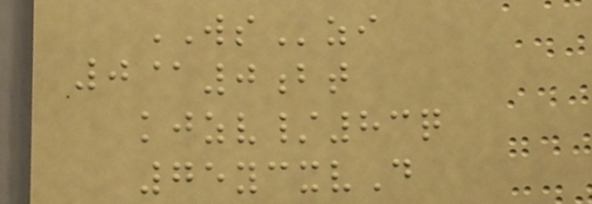WSzi
0@0bt
kjzv/83q
75ycxvD
